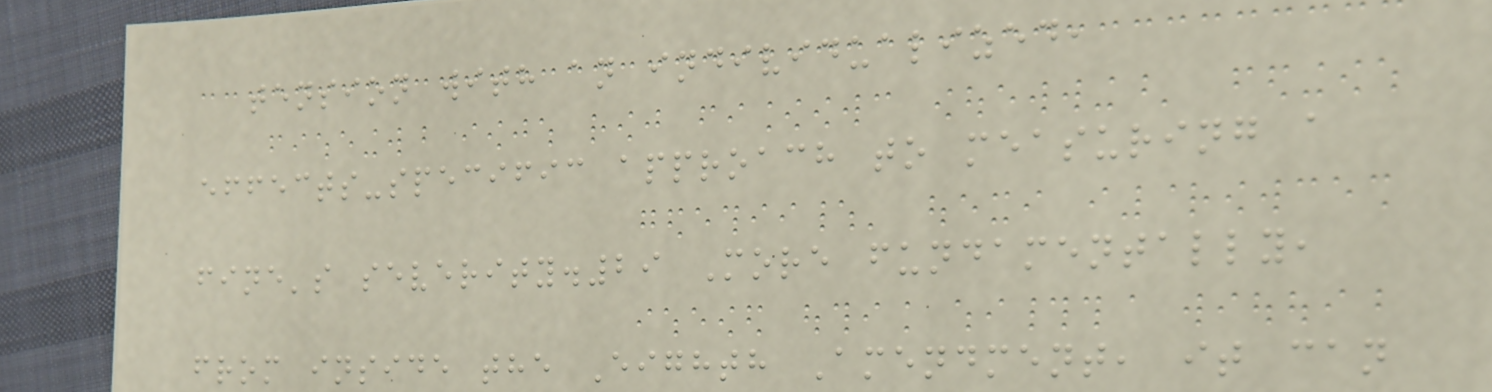tension with an individualized,
effects-specific approach to measuring a
fine's severity.29 More fundamentally,
from inside the Eighth Amendment, it can
